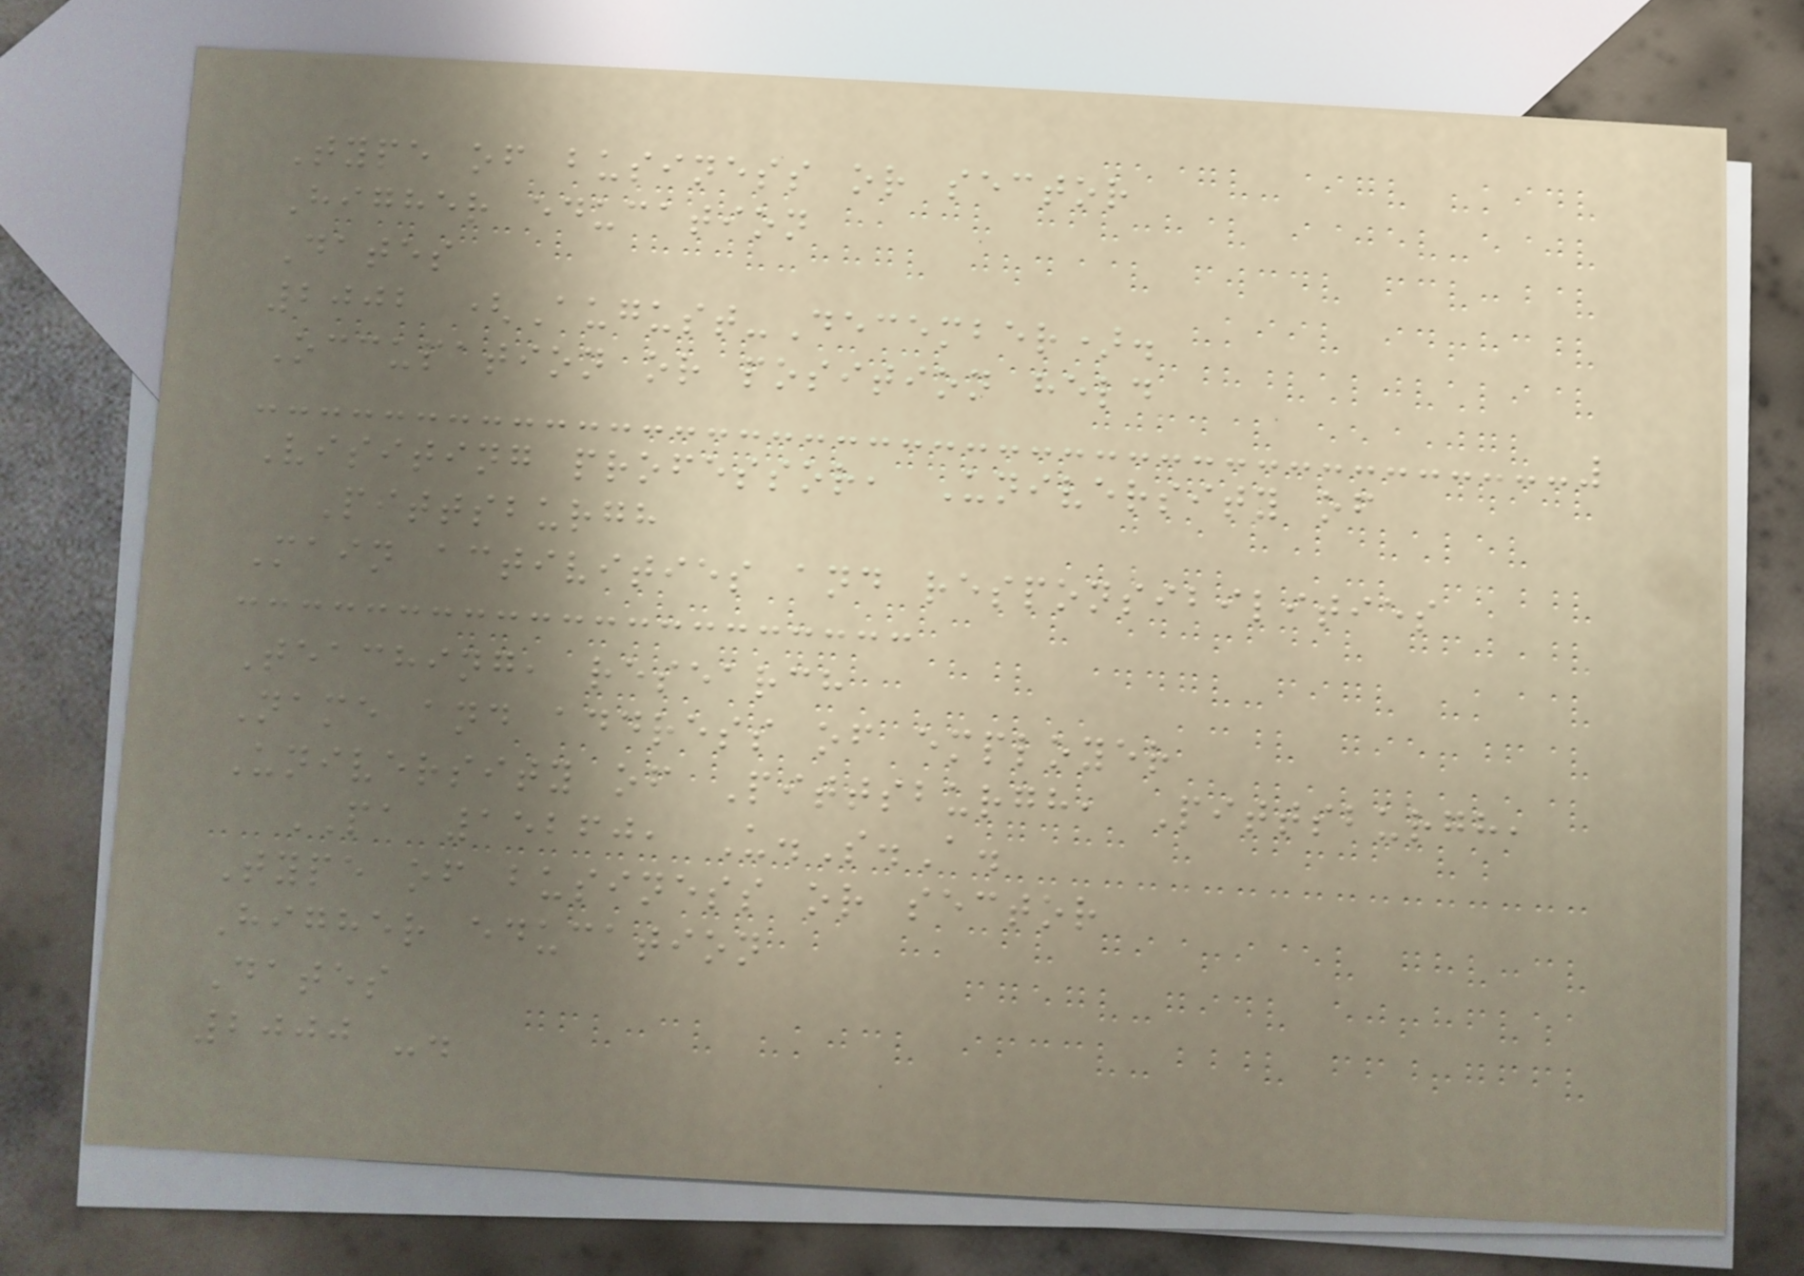Type of business or sector
Higher education
Dates
2002 (August-December).
Occupation or position held
Visiting professor, University of
Pittsburgh
Main activities and responsibilities
Teaching, research
Name and address of employer
University of Pittsburgh, Pittsburgh,
PA 15260, U.S.A.
Type of business or sector
Higher education
Dates
2000 -.
